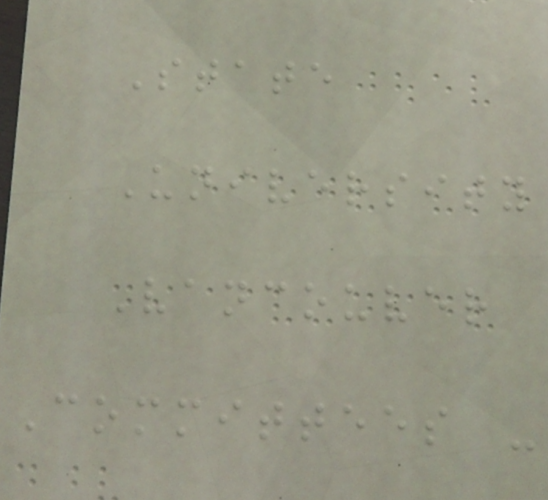State
University
Vancouver
Committees -
